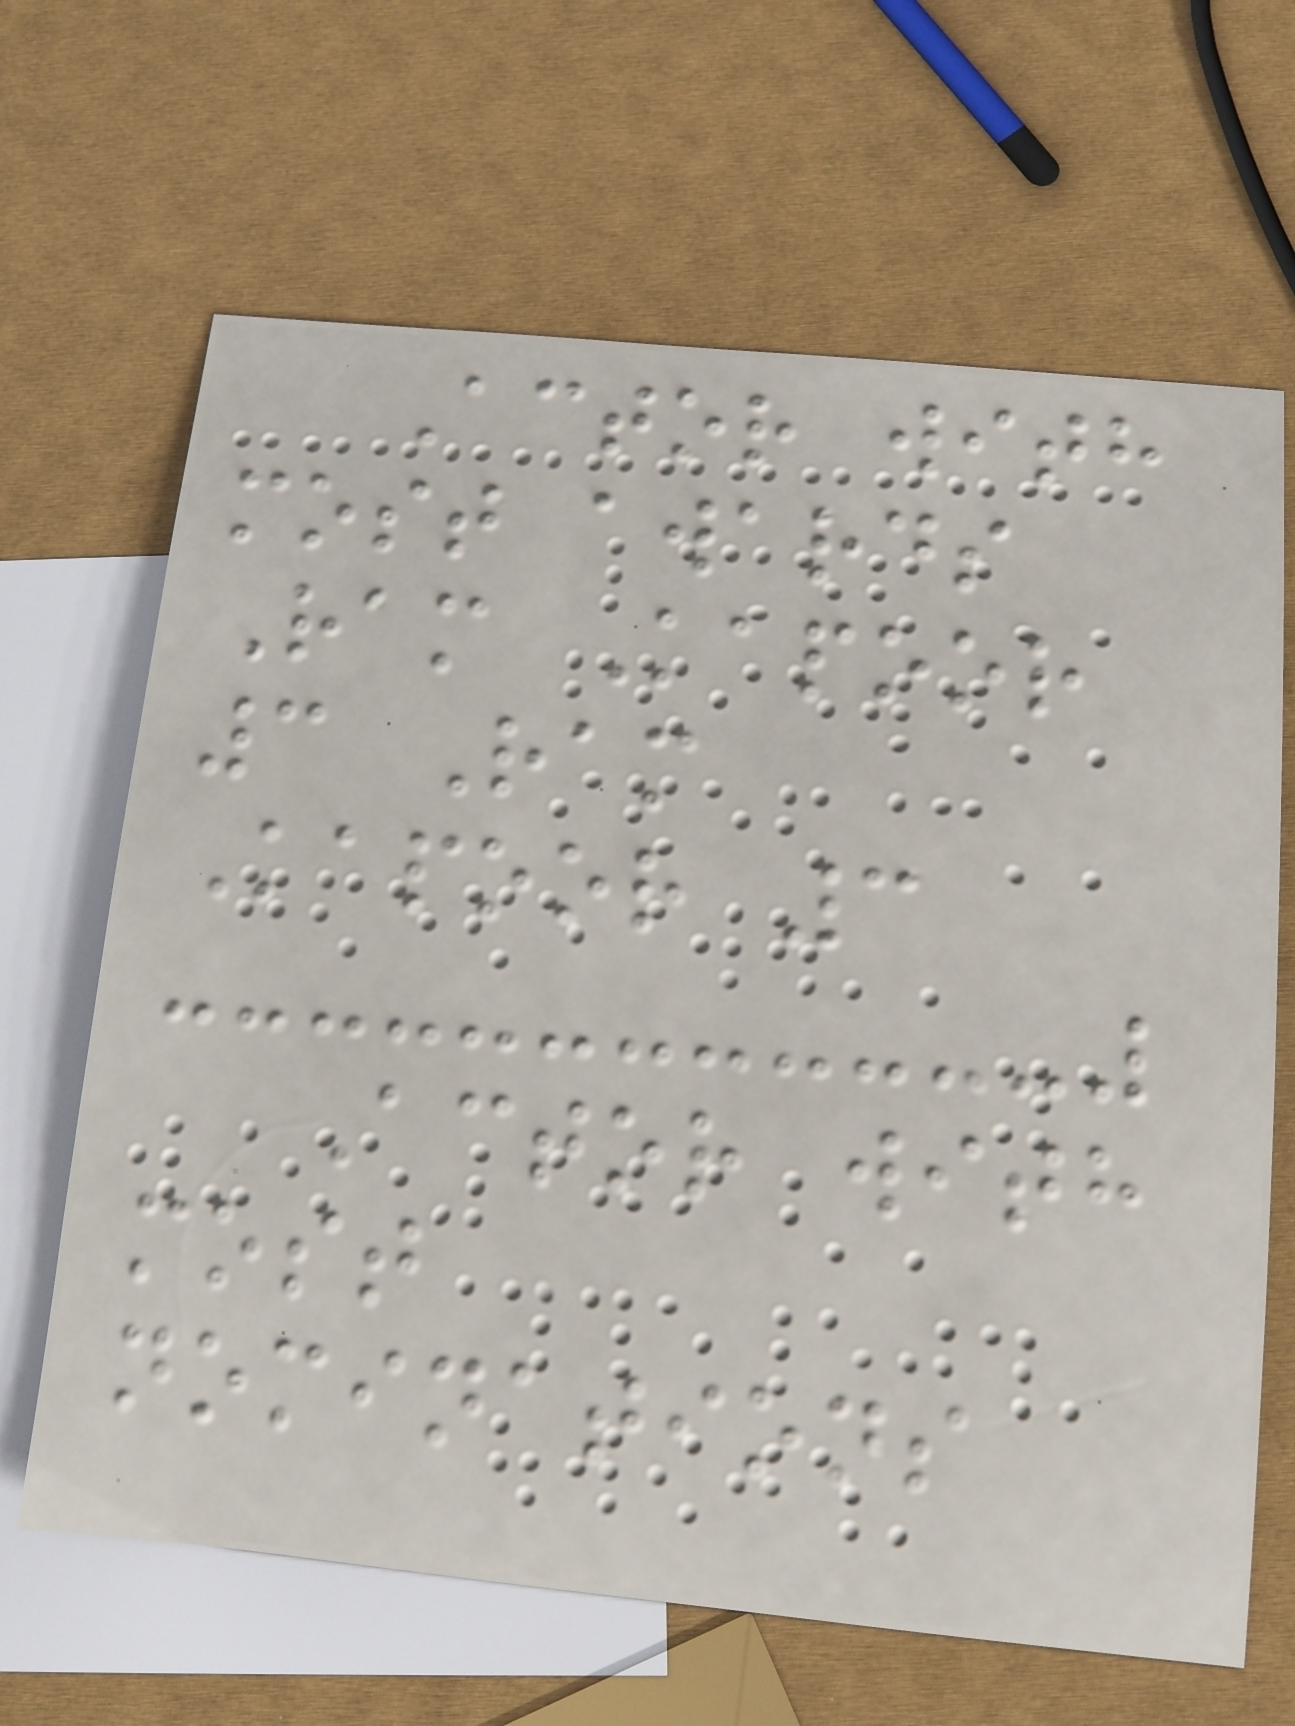Actor with
most awards
Ram Kapoor
3 Ram
Kapoor 3
Actor with
most
nominations
